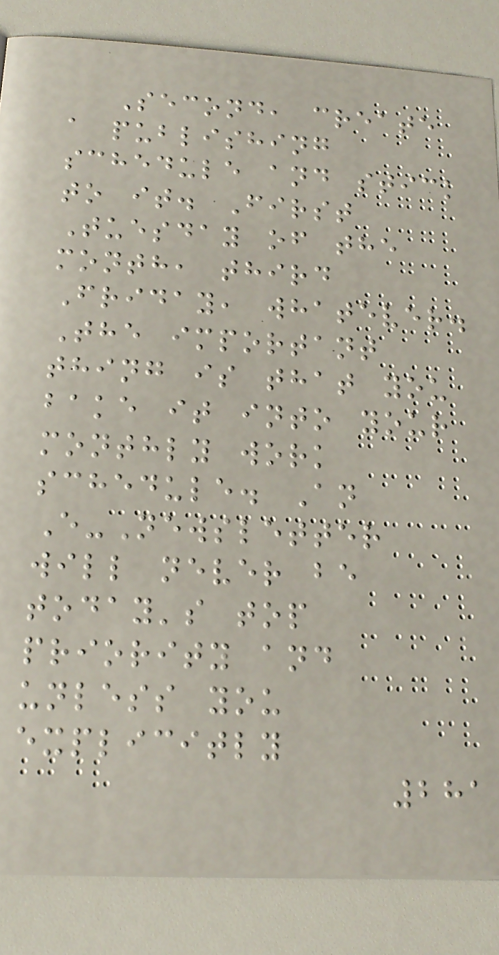Second, create
a publishing
schedule and stick
to it. First
Tuesday of the
month, third
Friday, whatever.
The important
thing is that you
bake it into your
monthly work
schedule. An
E-Newsletter
will never be
today's top
priority and
unless you
explicitly
281
